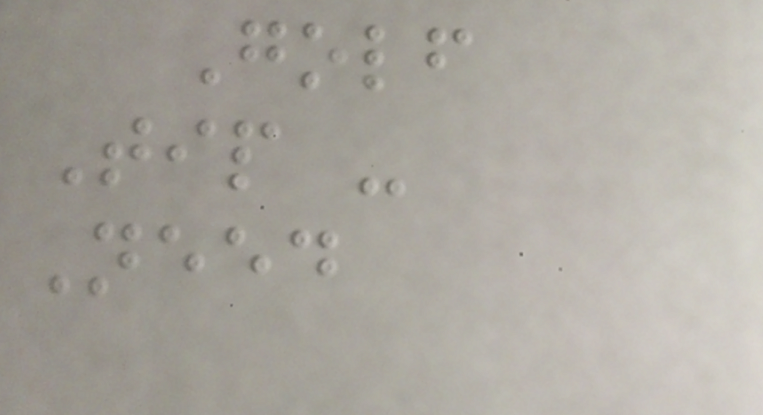Golf
Tip -
Need
